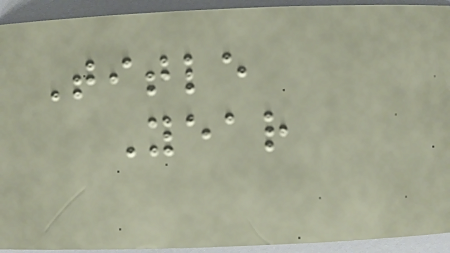Title
Year
